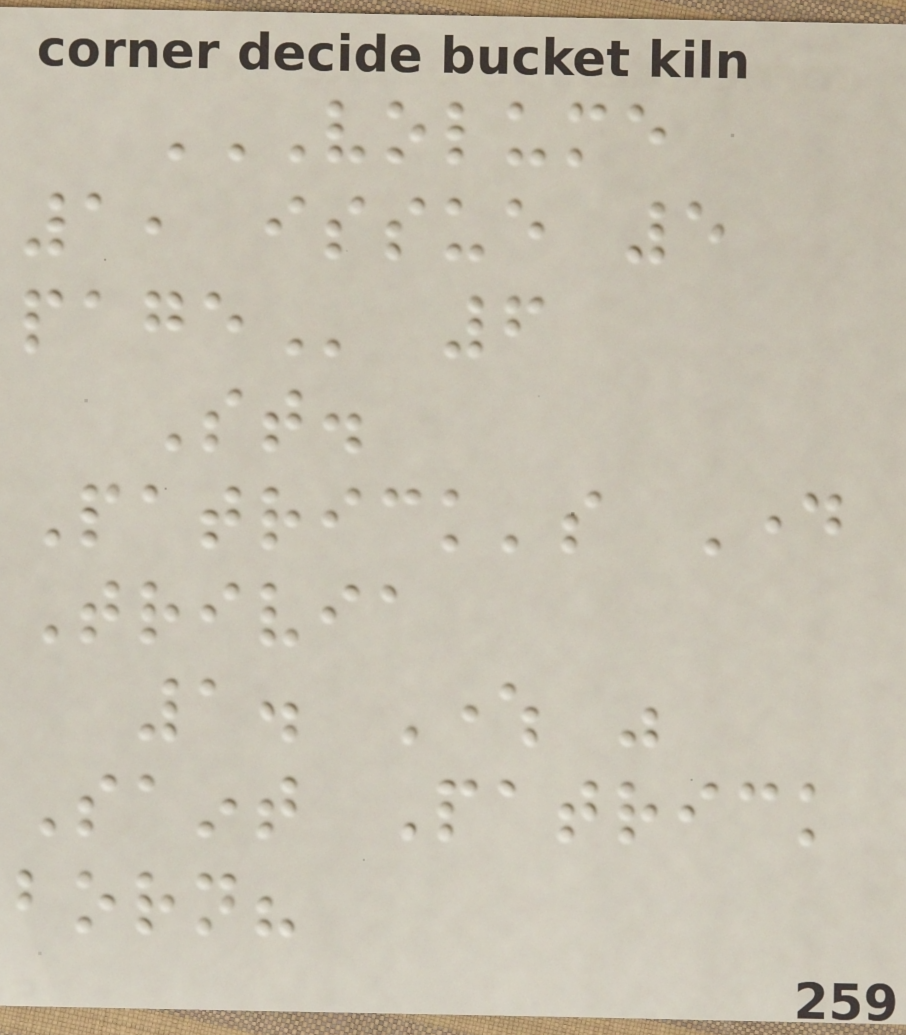VOLUME
1, ISSUE 5
PAGE 6
St.
Patrick's Day
Trivia
1. Where was
Saint Patrick
born?
